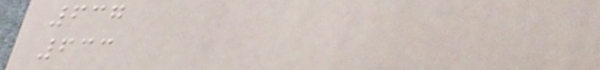637
633
